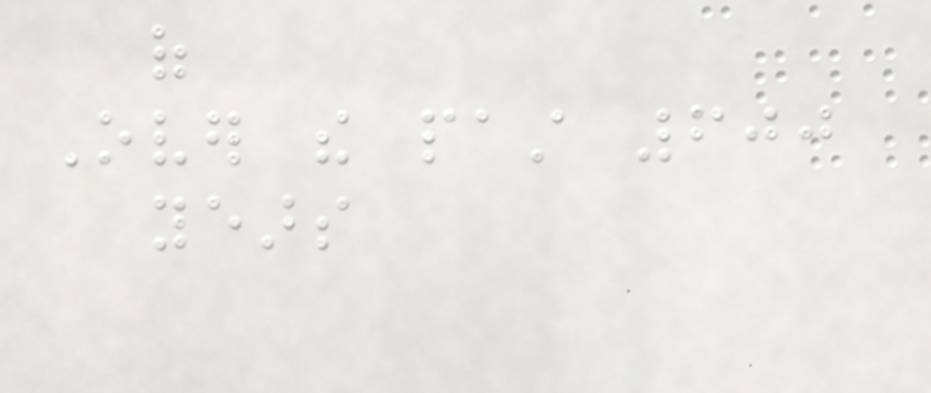of
Over the past 600
years
